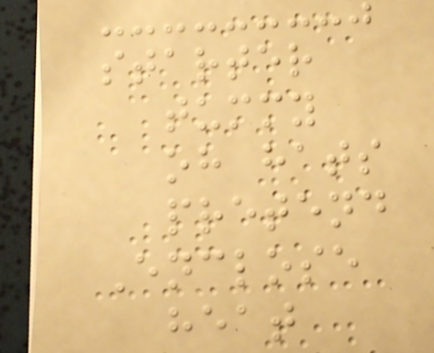starter
tummy
oh hats
pretend
Enclose
heat
